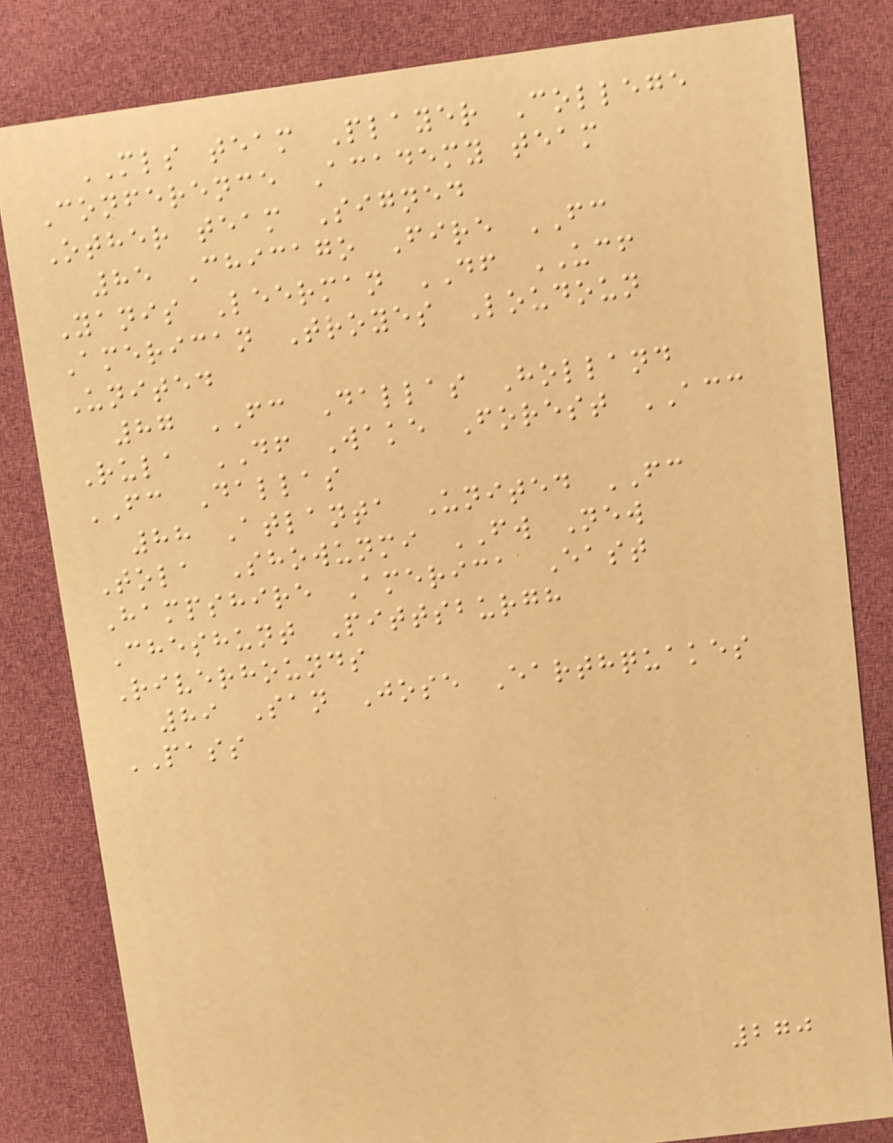MLS team Player College
Conference Academy team
Other team Signed
85 Chicago Fire FC
Yanis Leerman DF UCF
American Troyes Loudoun
United
87 FC Dallas Holland
Rula DF Wake Forest ACC
FC Dallas
88 Atlanta United FC
Tola Showunmi FW New
Hampshire America East
Cheshunt Pittsburgh
Riverhounds
89 San Jose Earthquakes
PASS
270
